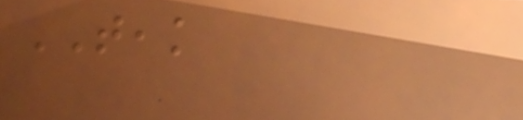TEAK
